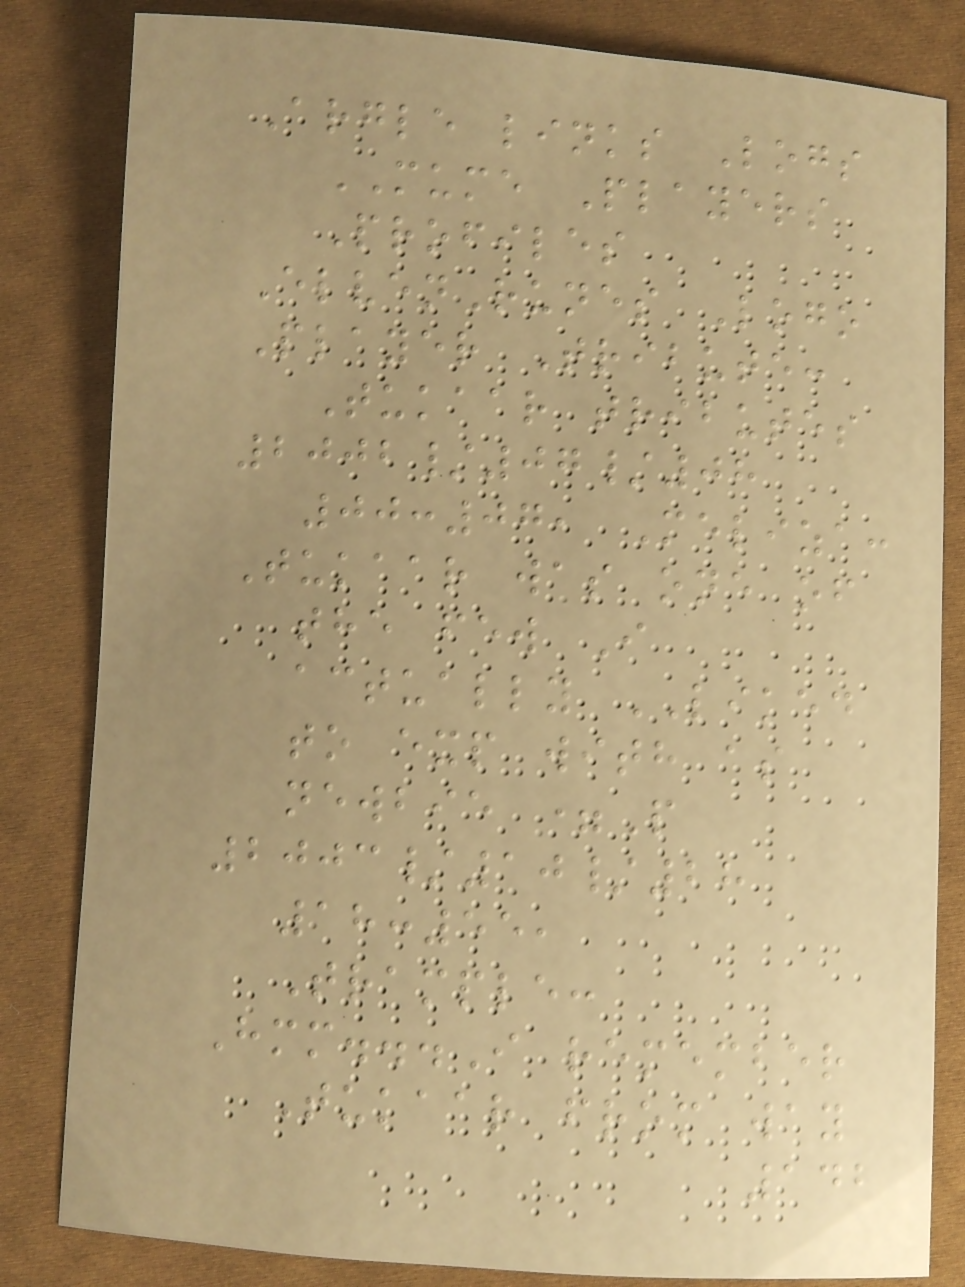Argle links Logs
MUME Players
Profiles
ElvenRunes Logo
Player Tribute:
Tukaar tributes
2002/07/08
00:07, Meliza:
Tukaar was one of
the few I
actually LIKED
to exp with as
newbie =P
2003/10/28
18:55,
Trample:
Hmm...I remember
Tukaar from way
142
